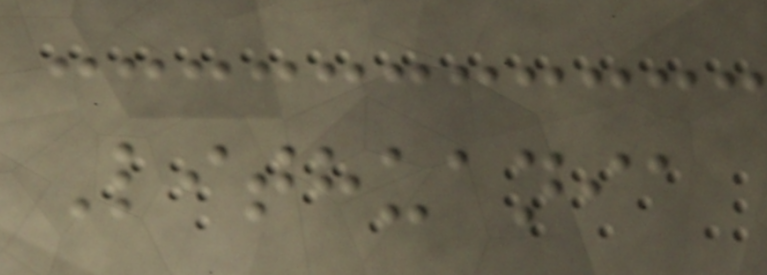Lithuania
